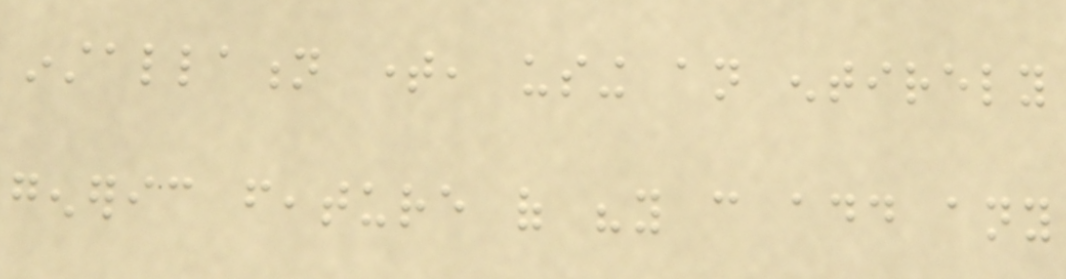installation time, using an entirely
generic feature of "you can add any
